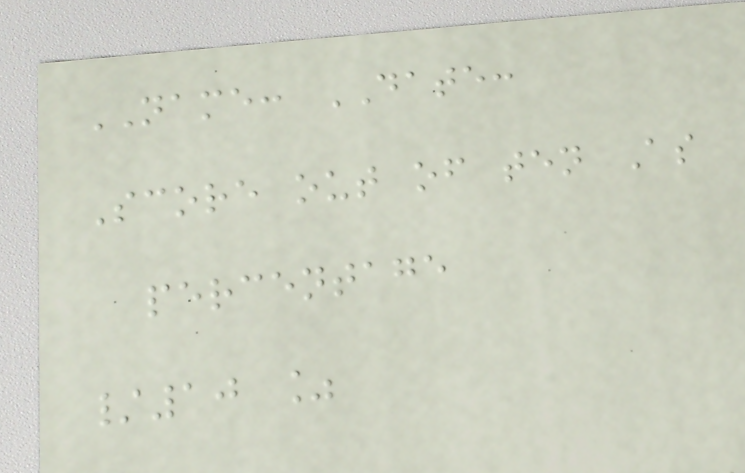NAME: DATE:
Score out of ten As
percentage
/10 %
